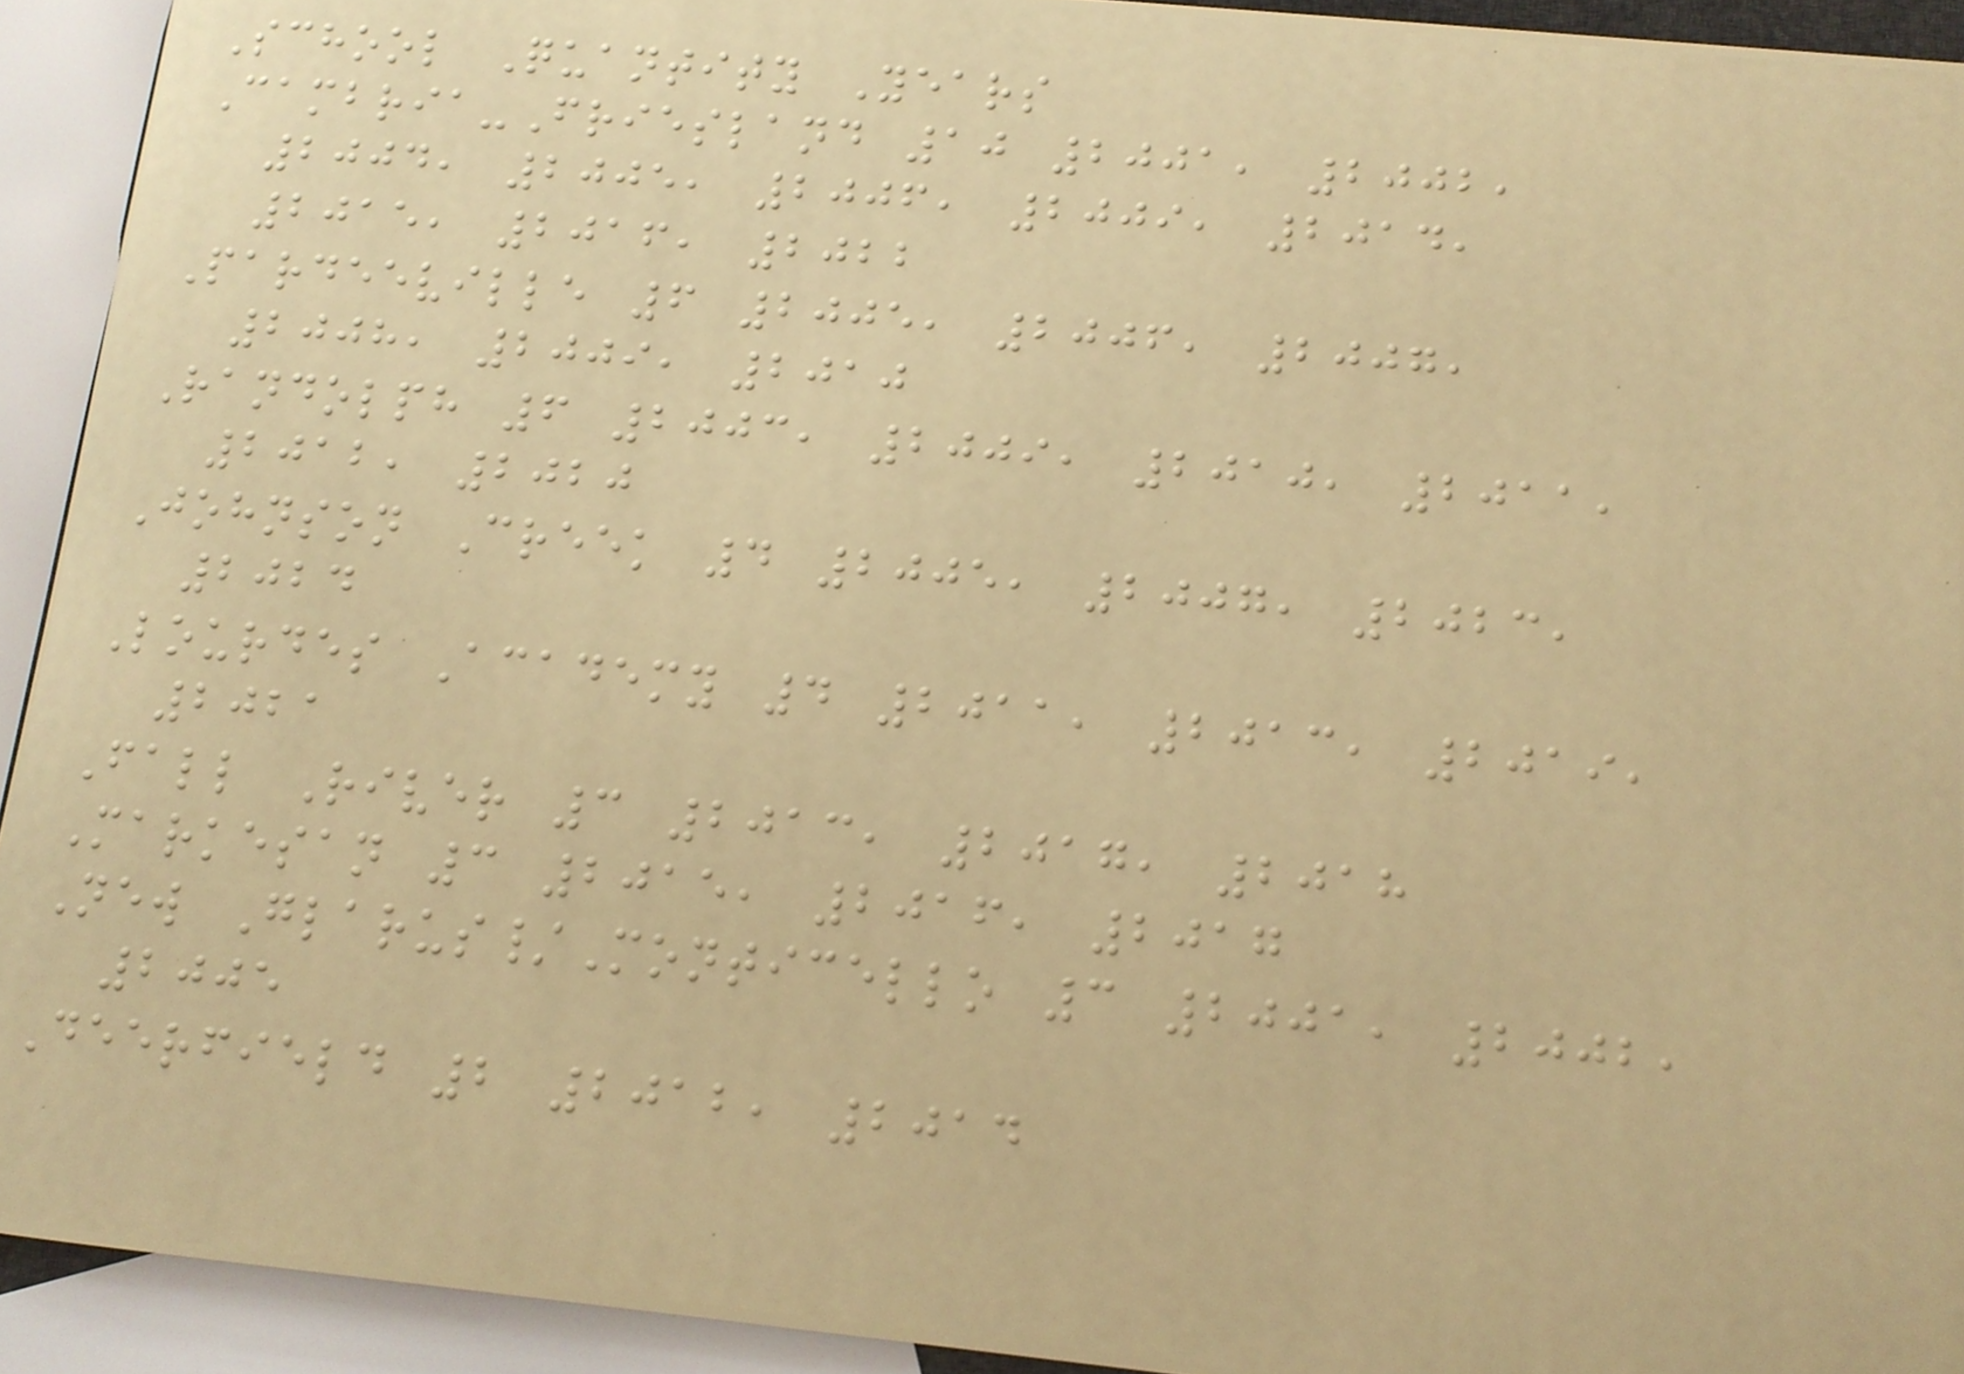School Quantity Years
Cambria-Friesland 10 2001, 2002,
2004, 2005, 2006, 2009, 2014,
2015, 2016, 2022
Pardeeville 6 2005, 2006, 2007,
2008, 2009, 2010
Randolph 6 2003, 2009, 2010, 2011,
2012, 2020
Johnson Creek 4 2005, 2007, 2023,
2024
Lourdes Academy 4 2011, 2013, 2019,
2021
Fall River 3 2013, 2017, 2018
Markesan 3 2015, 2016, 2017
New Glarus/Monticello 3 2001, 2002,
2005
Deerfield 2 2012, 2014
